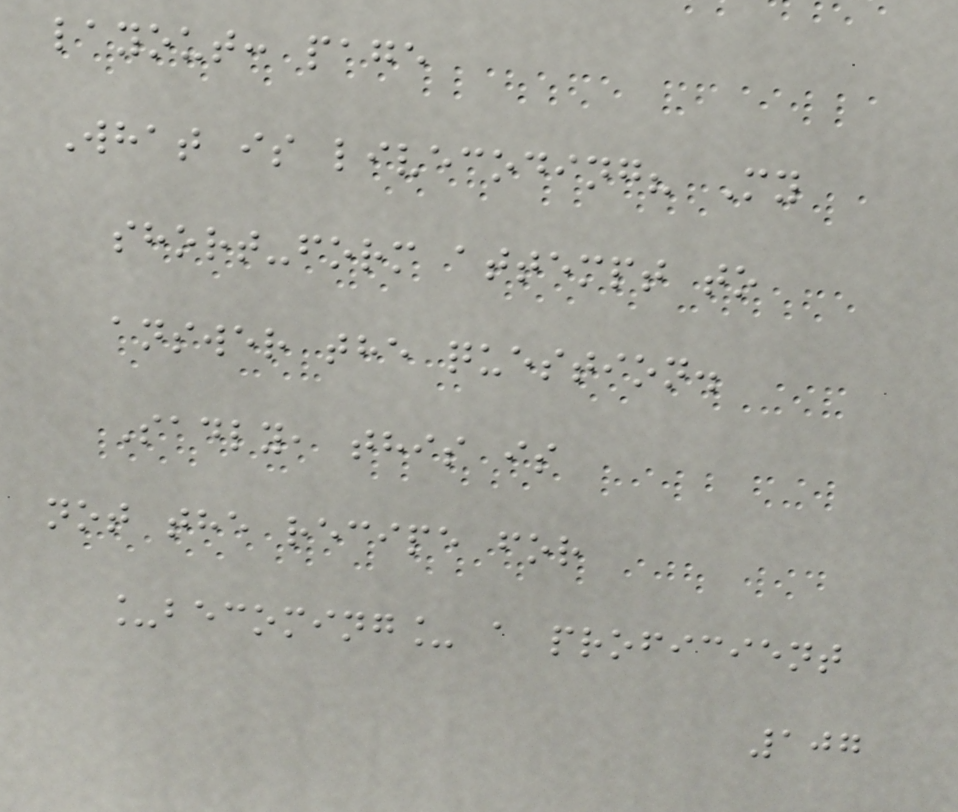layout: page
What is livecoding? My
short-form attempt to
answer the question.
Sadly, this is
not the recipe for
_becoming_ a proficient
107
